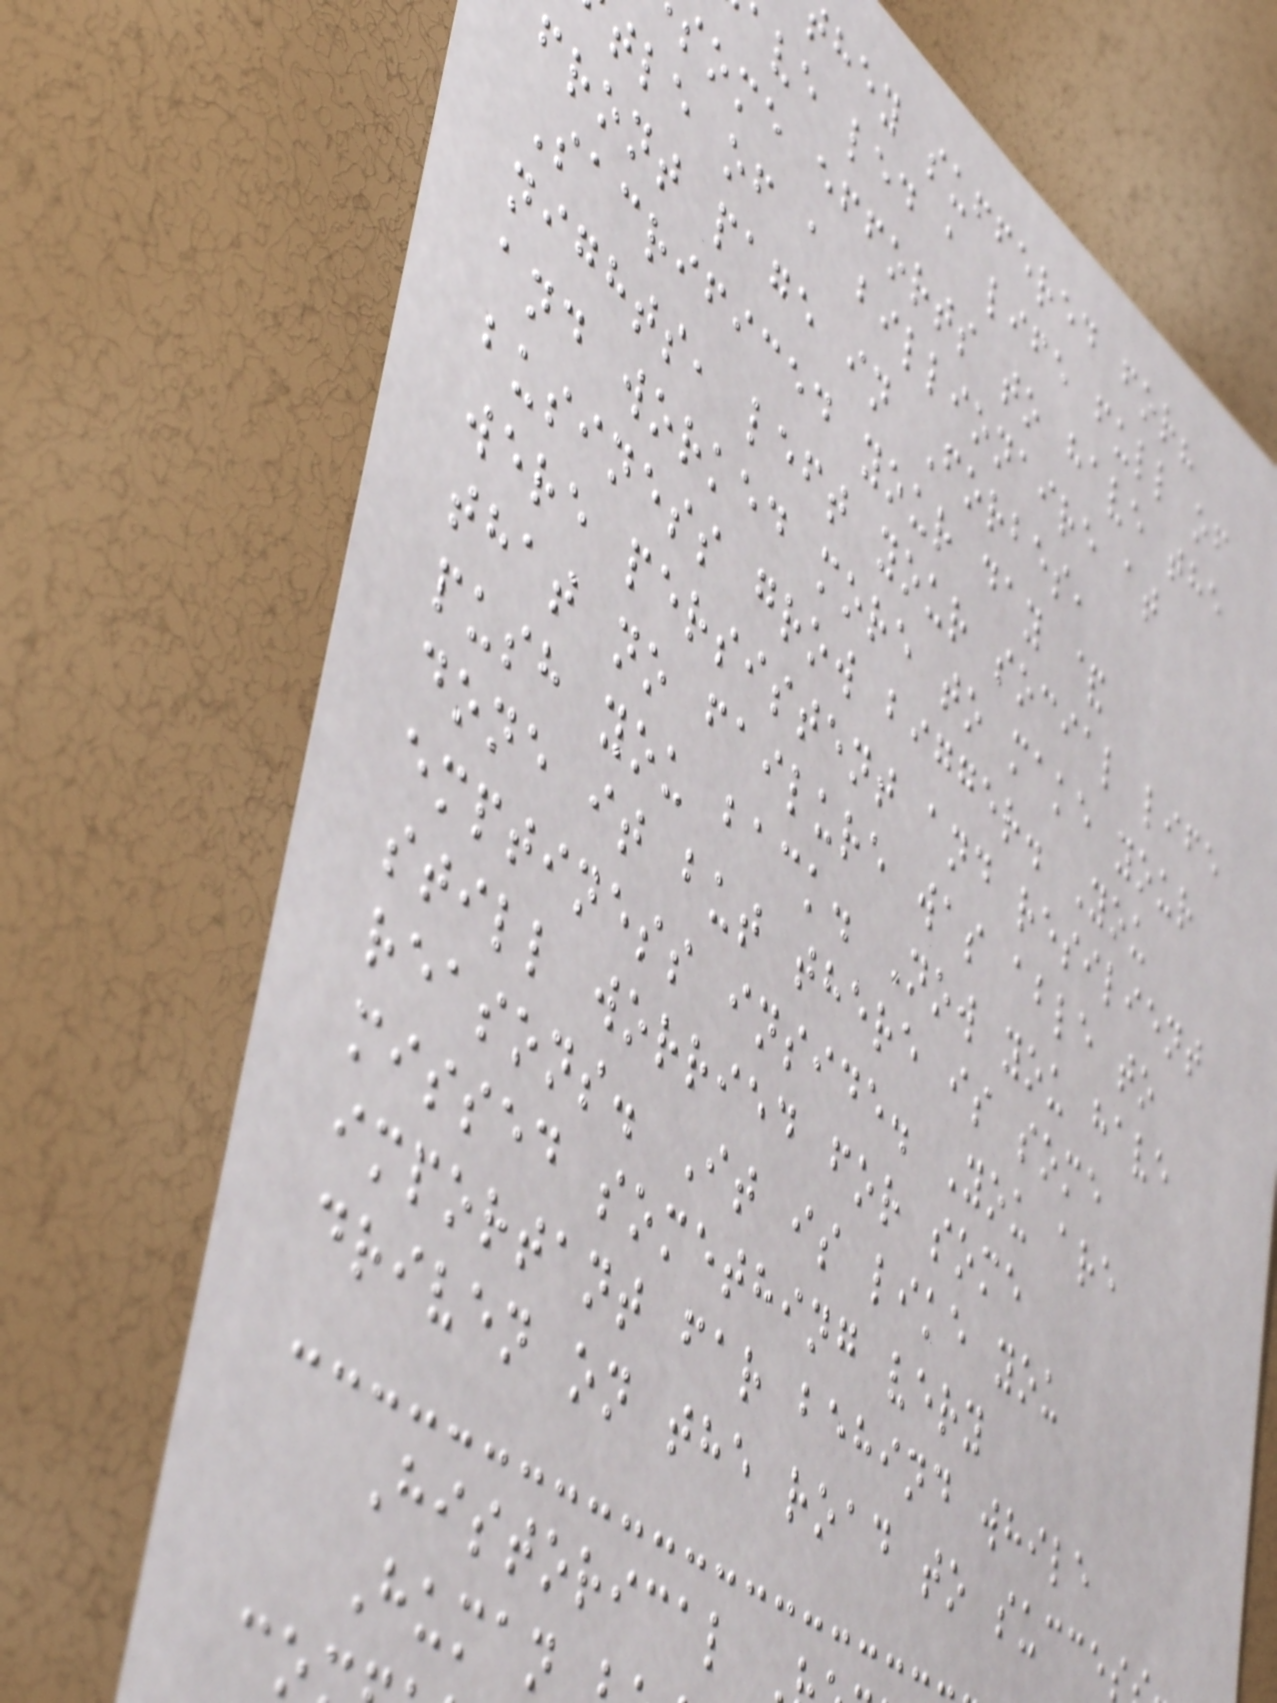hey suffered for?
ave led a life full of
some efforts to have the
tle of a billionaire at
front page in Forbes,
Sacrificed your day &
nights, left your social life
and worked more to make your
business grow bigger. You
were persistent and resilient
that no failure was able to
push you back. Now you have
done it but there is some
emptiness inside. You are
still worried for some
reasons. It is like you
missed something very
important far behind while
driven on the road to succe
Historical
Human
